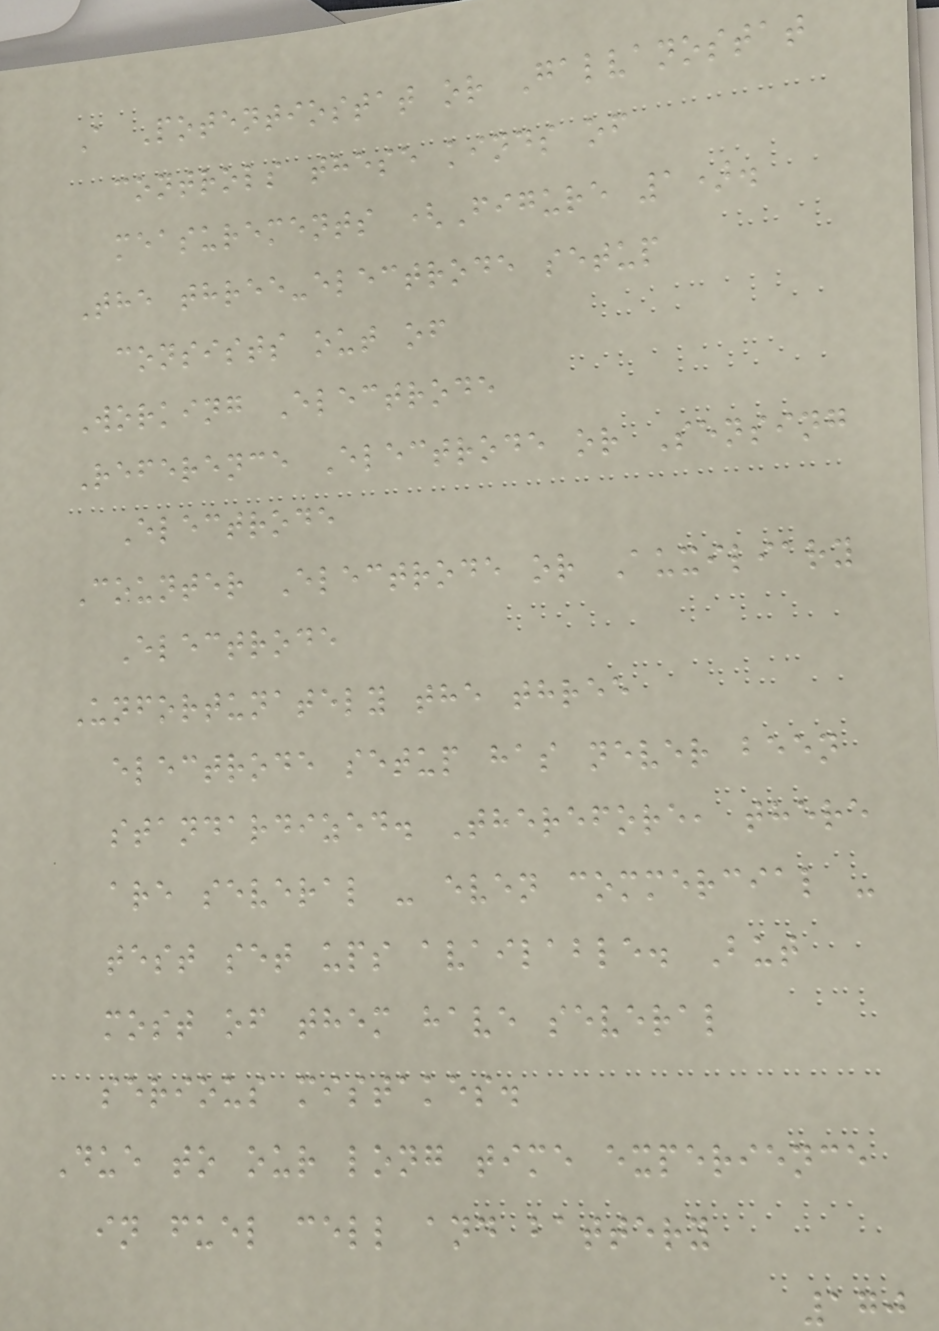A Potentiostat or Galvanostat
controls these kinds of
measurements (Figure 1).
The three-electrode setup
consists out of
Working Electrode
Reference Electrode or Sensing
Electrode
Counter Electrode or Auxiliary
Electrode
Unfortunately the three
electrode setup has never been
standardized. Therefore, there
are several - even commercial -
test set ups available. But
most of them have several
serious mistakes.
Due to our long time experience
in fuel cell and battery
170
